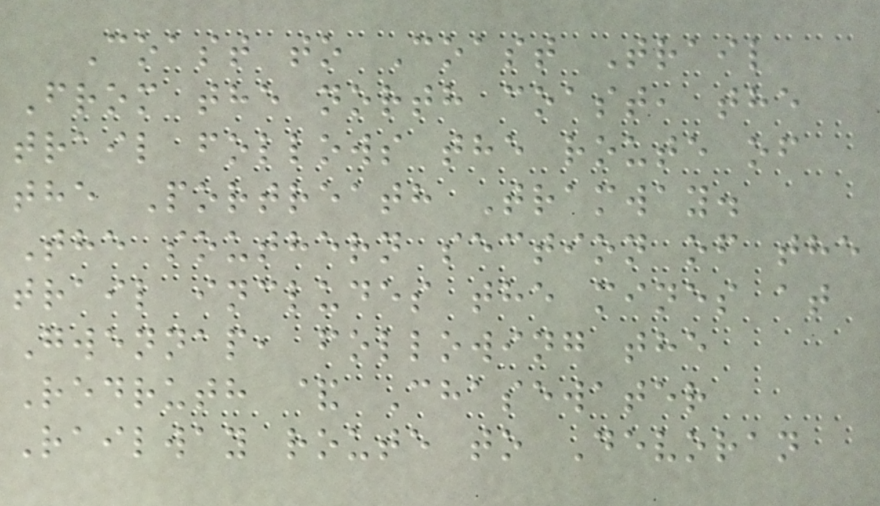Coast to Coast Trail
From the north coast, the
trail follows the route of
the Portreath Tramway.
The southern section of the
trail includes the mines at
Gwennap, following the
Redruth & Chasewater
Railway route to Devoran
